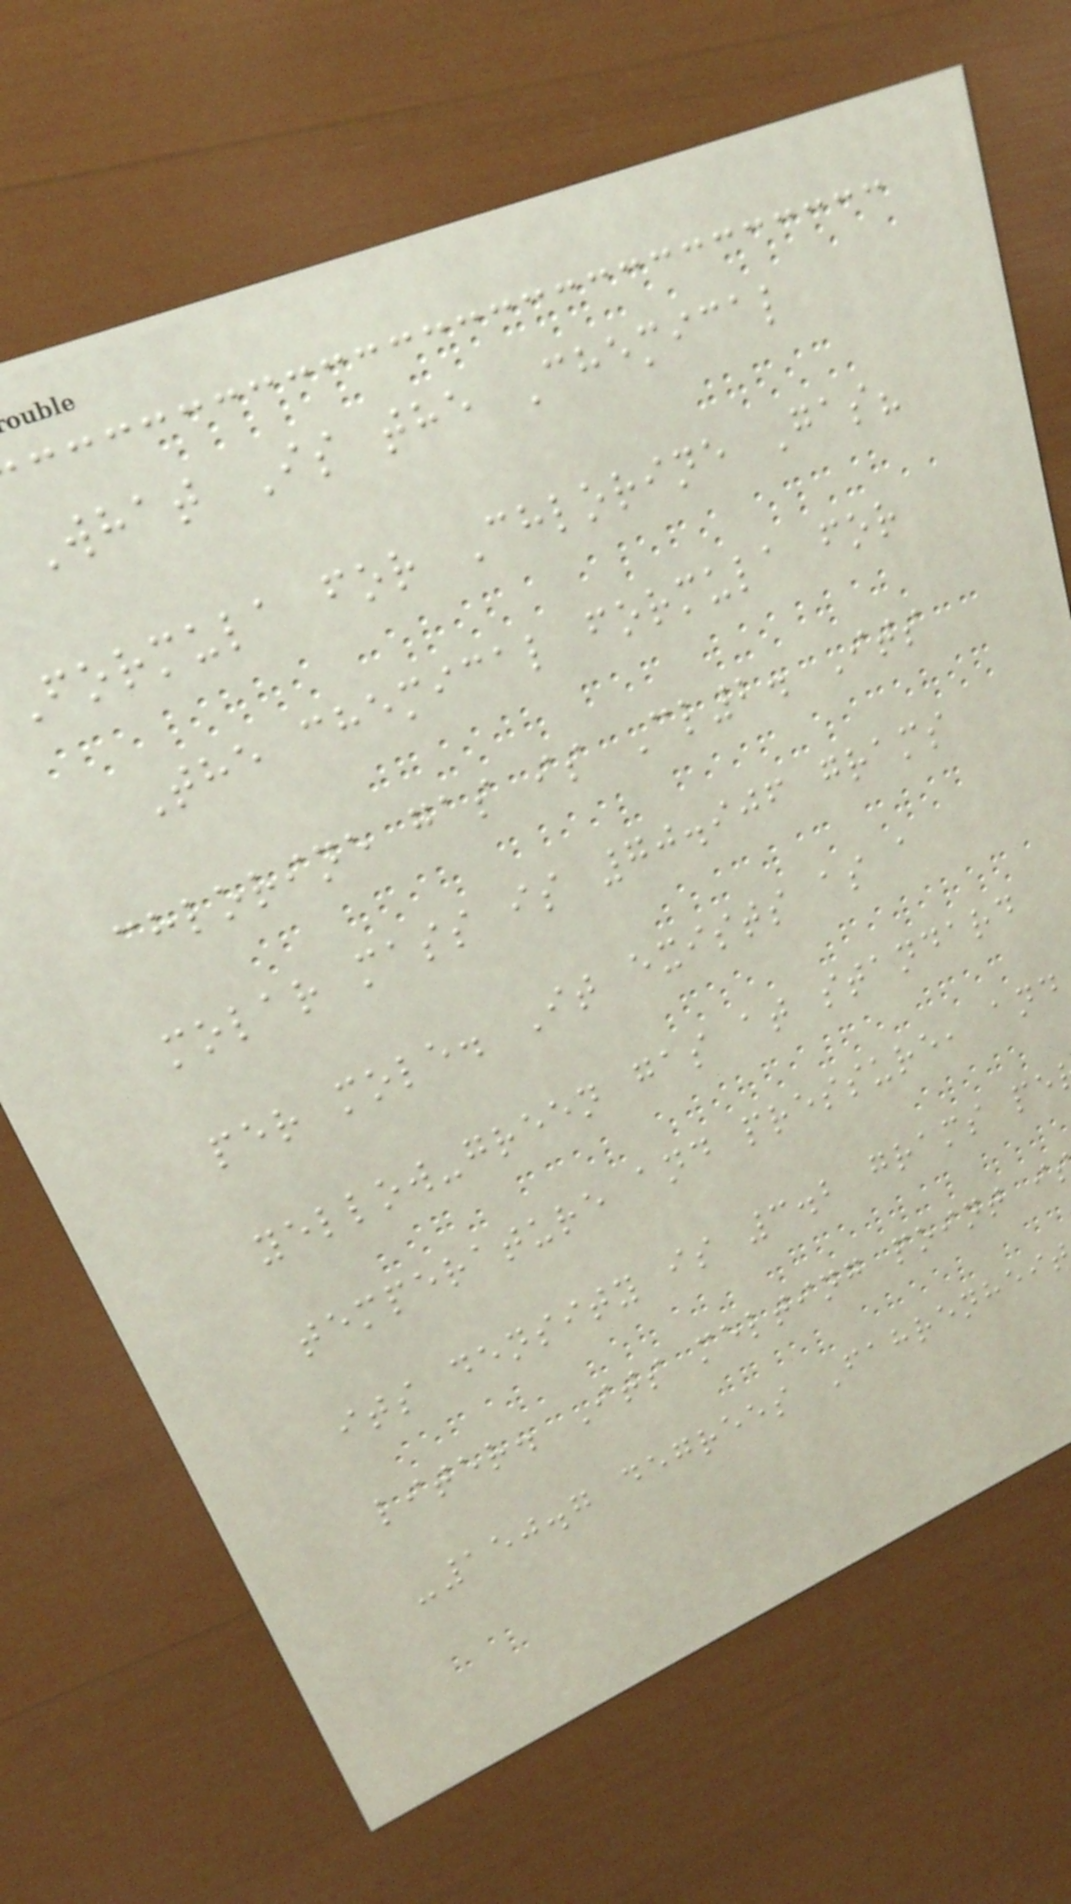What Is the Chemical
Formula for Chlorine Gas?
The chemical formula for
chlorine gas is Cl2. Its
molar mass is 70.906 grams
per mole. It exists as a
yellow-green gas at standard
temperature and pressure, and
its density is 3.2 grams pe
liter. Its melting point i
-150.7 degrees Fahrenheit
